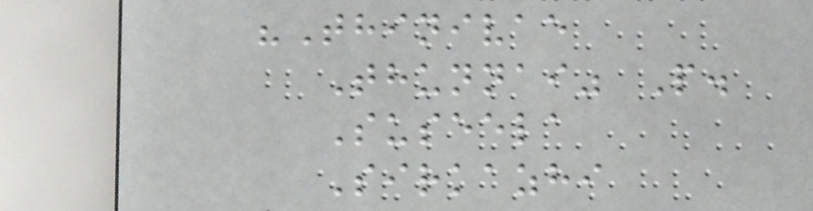"Thinivae
Thunnai" P.
Suseela
Sirkazhi
